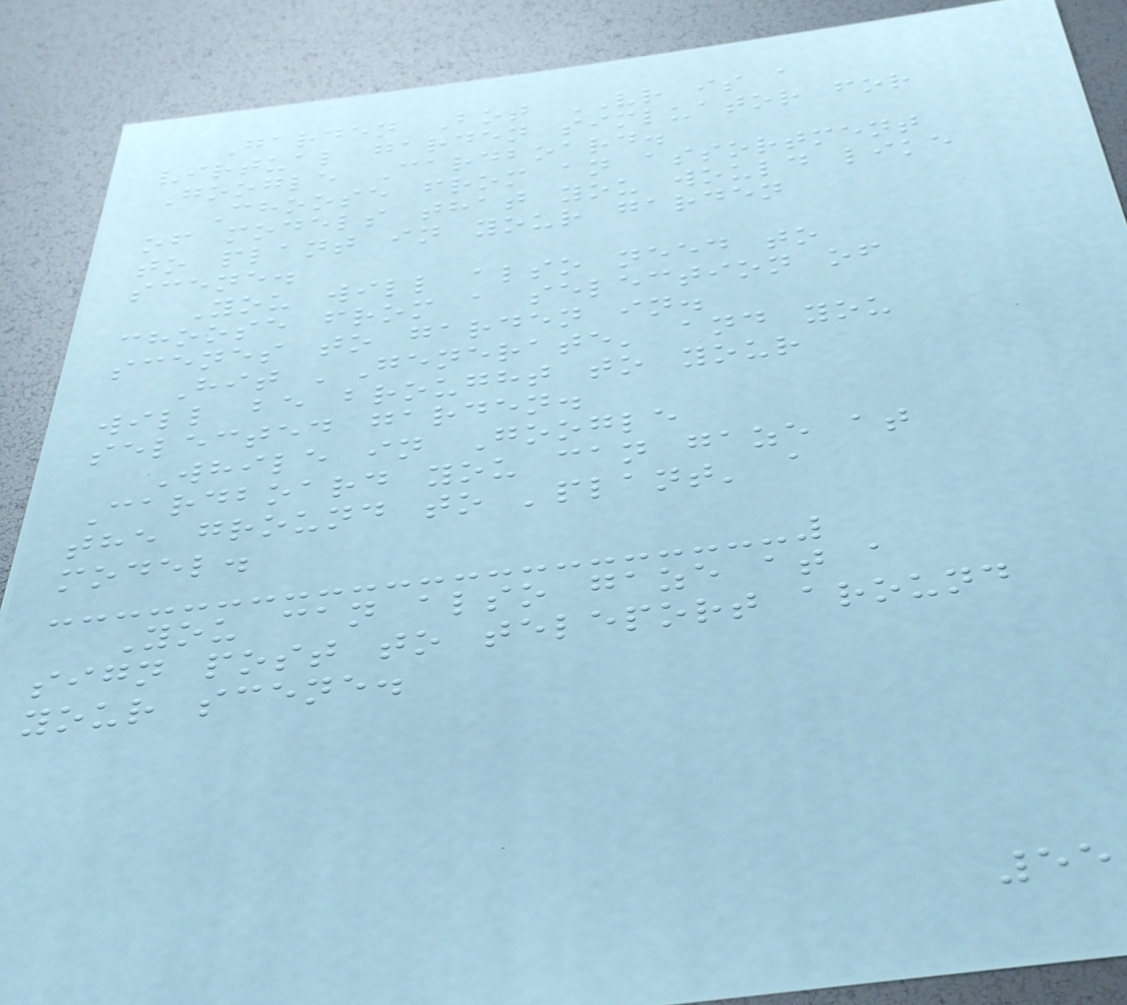Garden Bot VR is a
virtual garden simluator for
Google Cardboard.
Choose from an assortment
of models that you would like
to plant in your garden
scene.
You will also need to
choose from a selection of
scenes to garden in.
Hit 'Generate' and you
will be brought to your
selected garden.
While in Google
Cardboard you can gaze at
the ground to 'plant' a
model.
You can also gaze at a
sign post to teleport around
your scene.
55
